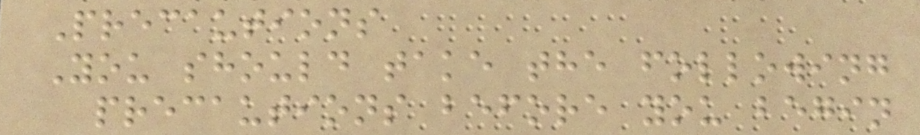Precautions
You should take the following
precautions before you begin
